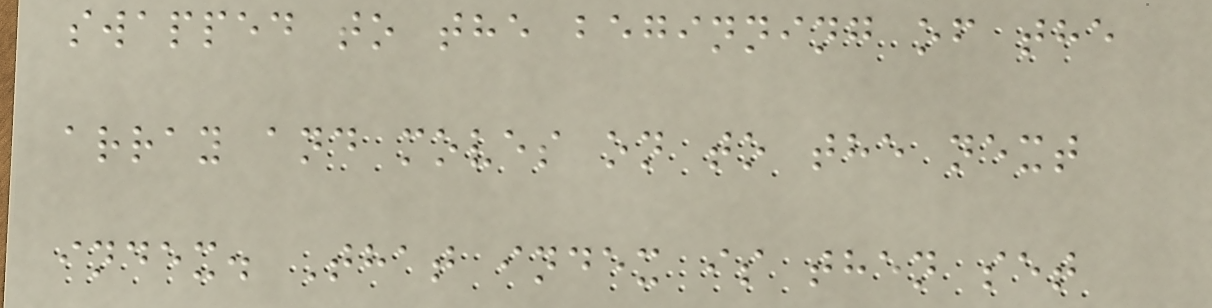swapped to the beginning of the
array and moves on to the next
index. That index is then set
